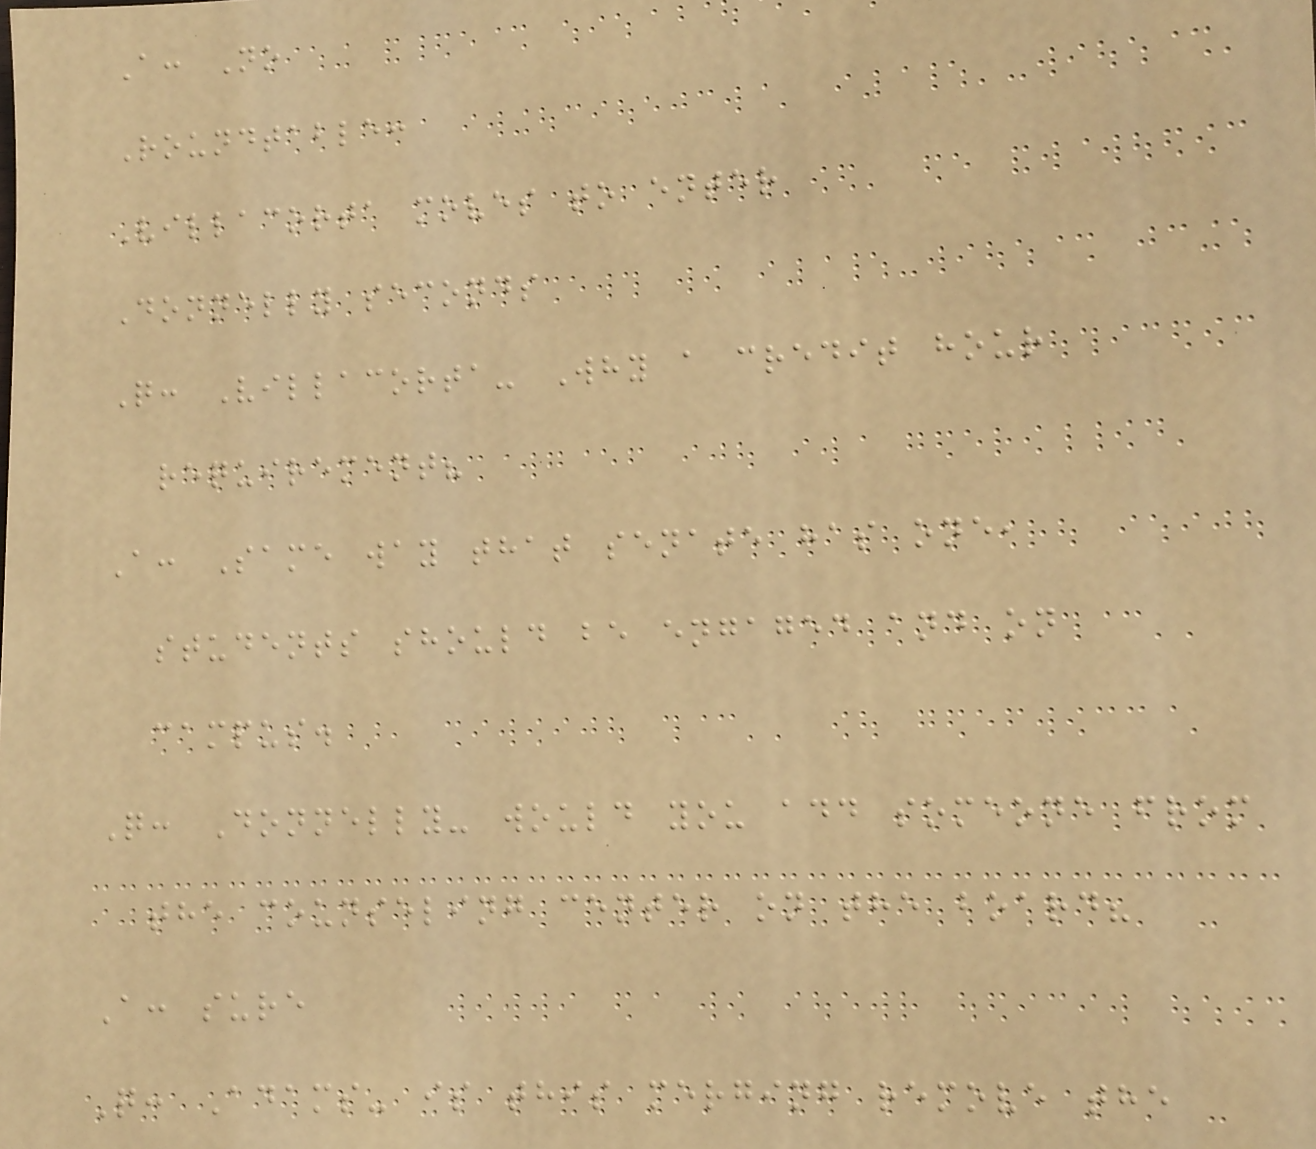A: No
Roundtable:
Villacorta moves to enter
Donnelly seconds
Q: Villacorta- Why a credit hour
requirement?
A: Same way that senate has one,
students should be engaged and on
campus.
Q: Donnelly- would you add someone from
the counseling center on the board?
A: sure
Q: Adams- is this merging remove the
